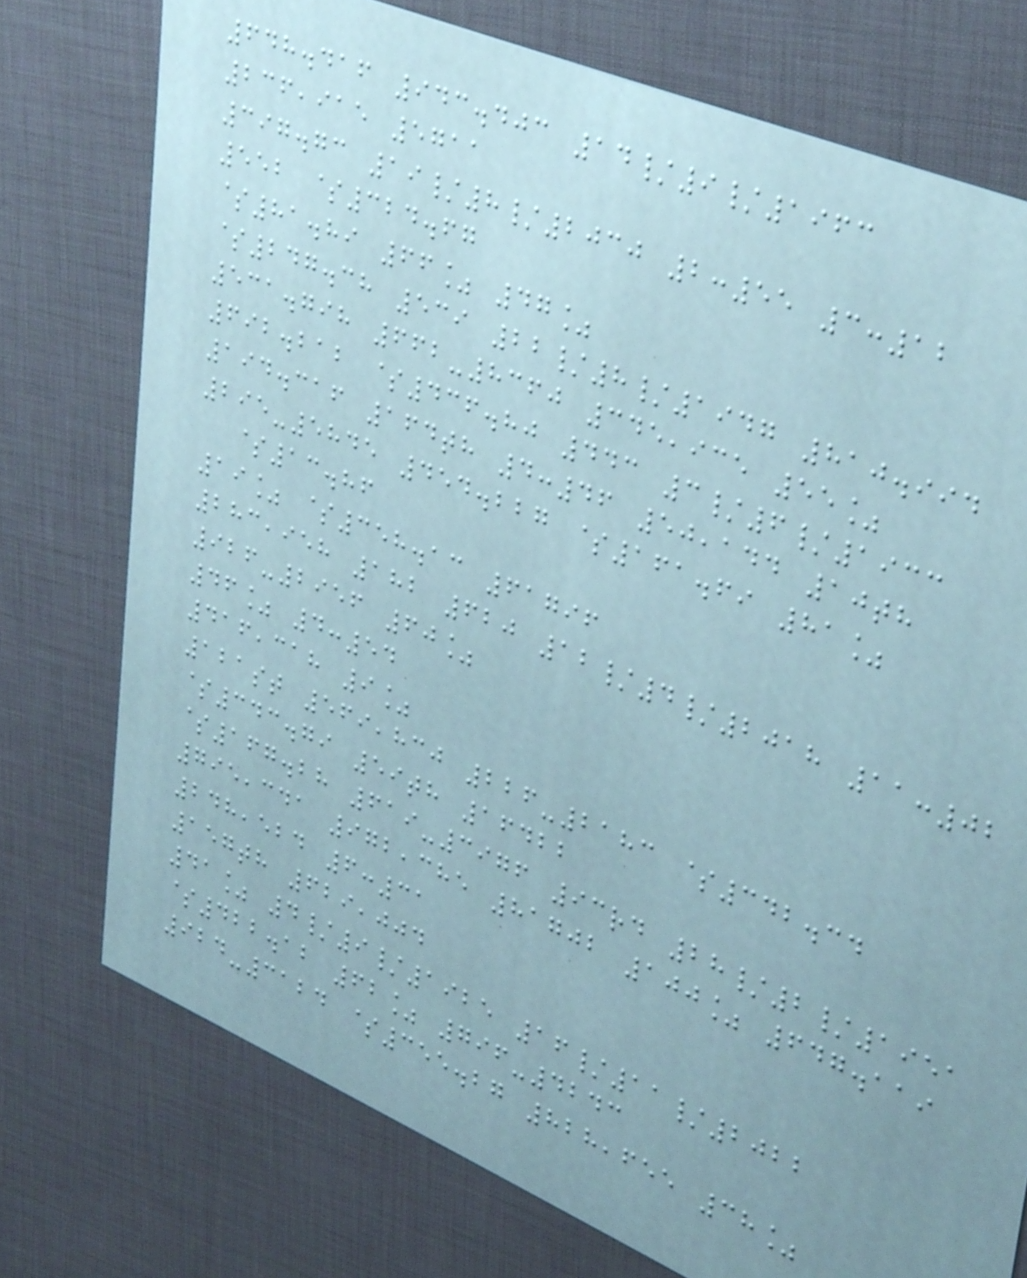648.416 943.403 14/9/1963
236,915 5711
397.73 19/8/2030 2:55 3:12
552 $324.67
$81.89 66% 47%
$247.38 539 22/8/1947 810.994
531.798 662-8360 345,935 55%
692.212 $436.80 443 3/6/1933
194.316 164th 4:46 50,144 10th
295-5845 454.227 $161.69 81%
$13.86
19% $358.13 61796
283,958 182 620 12/4/2018 11:02
926-2956 60%
46% 4:54
416,318 9%
121st 569,830 226-2183 $342.34
$343.79 59th 16422
$167.28 619-3976 93rd 28/2/1951
795,341 972,385 81702 100% 647.119
248,524 6:31
157th 629,004
41% 4/9/1925 16/11/2022
$422.12 62% 796-4243
924-3124 $355.27 828,655 38%
